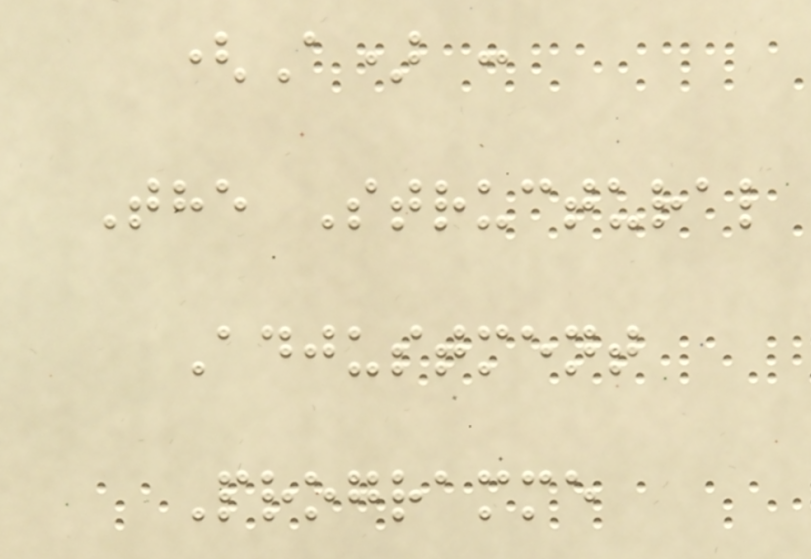(A) :
The Structural
Adjustment
Programme
